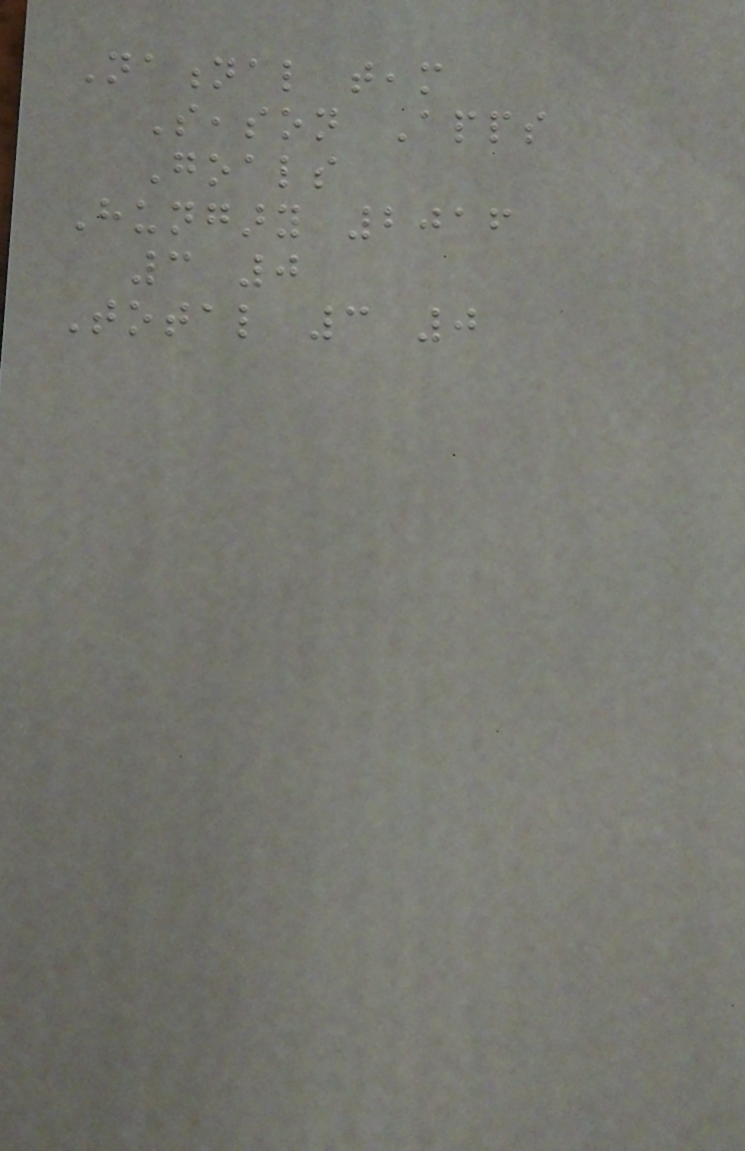National team
Season Apps
Goals
Hungary 2016
3 0
Total 3 0
